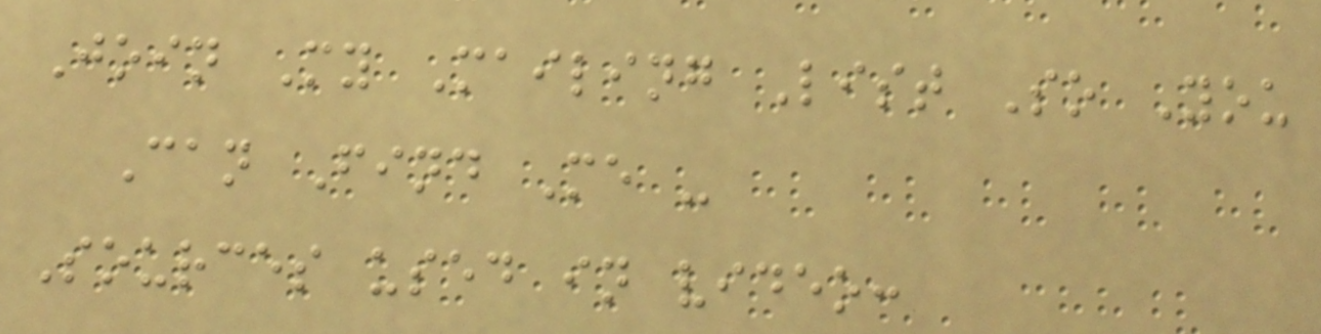Join My Mailing List So You
Can Find Me -
Sources used in video:
